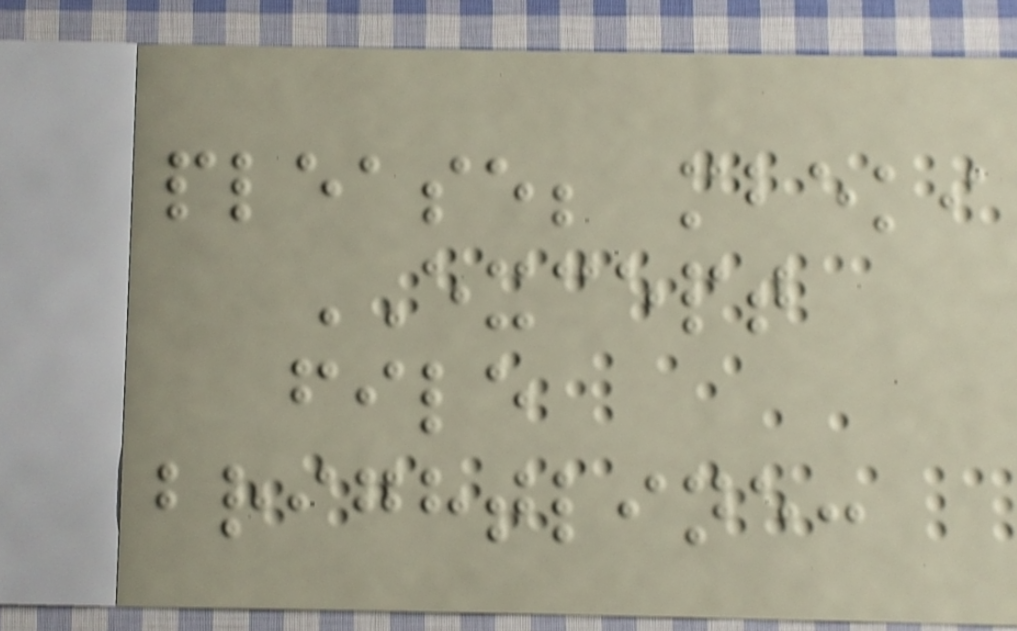please; mbeki
EXCEPT
file
brightline:
